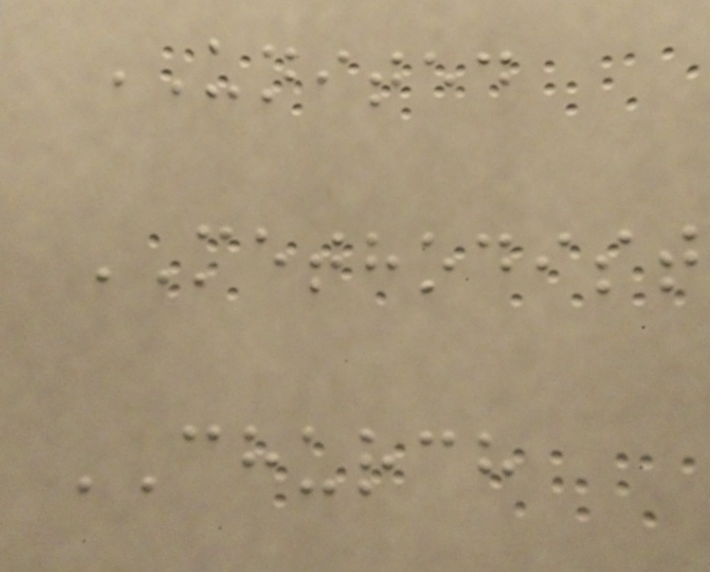UNITED
METHODIST
CHURCH
